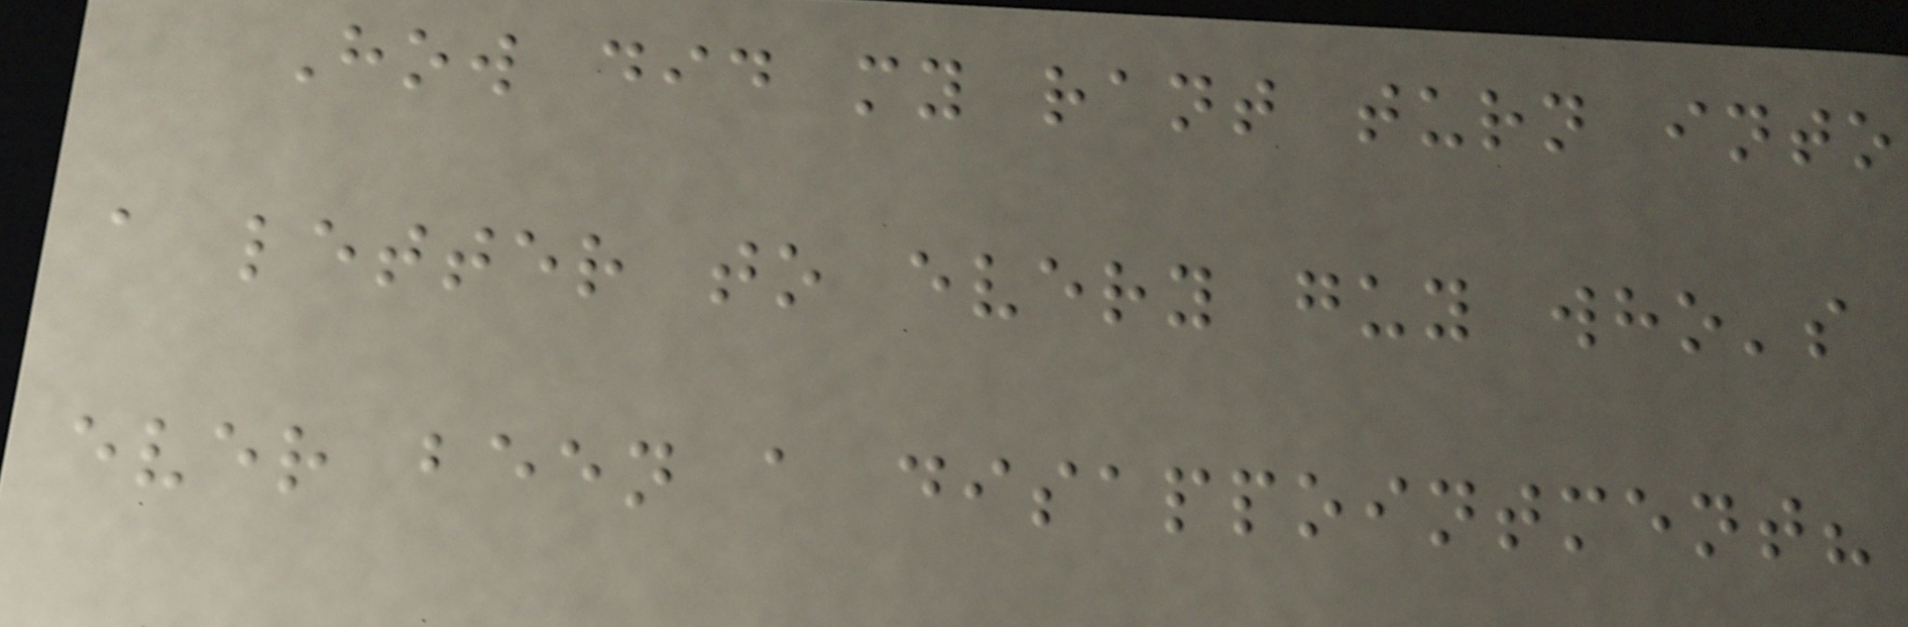How did my rant turn into
a letter to every guy who's
ever been a disappointment?
